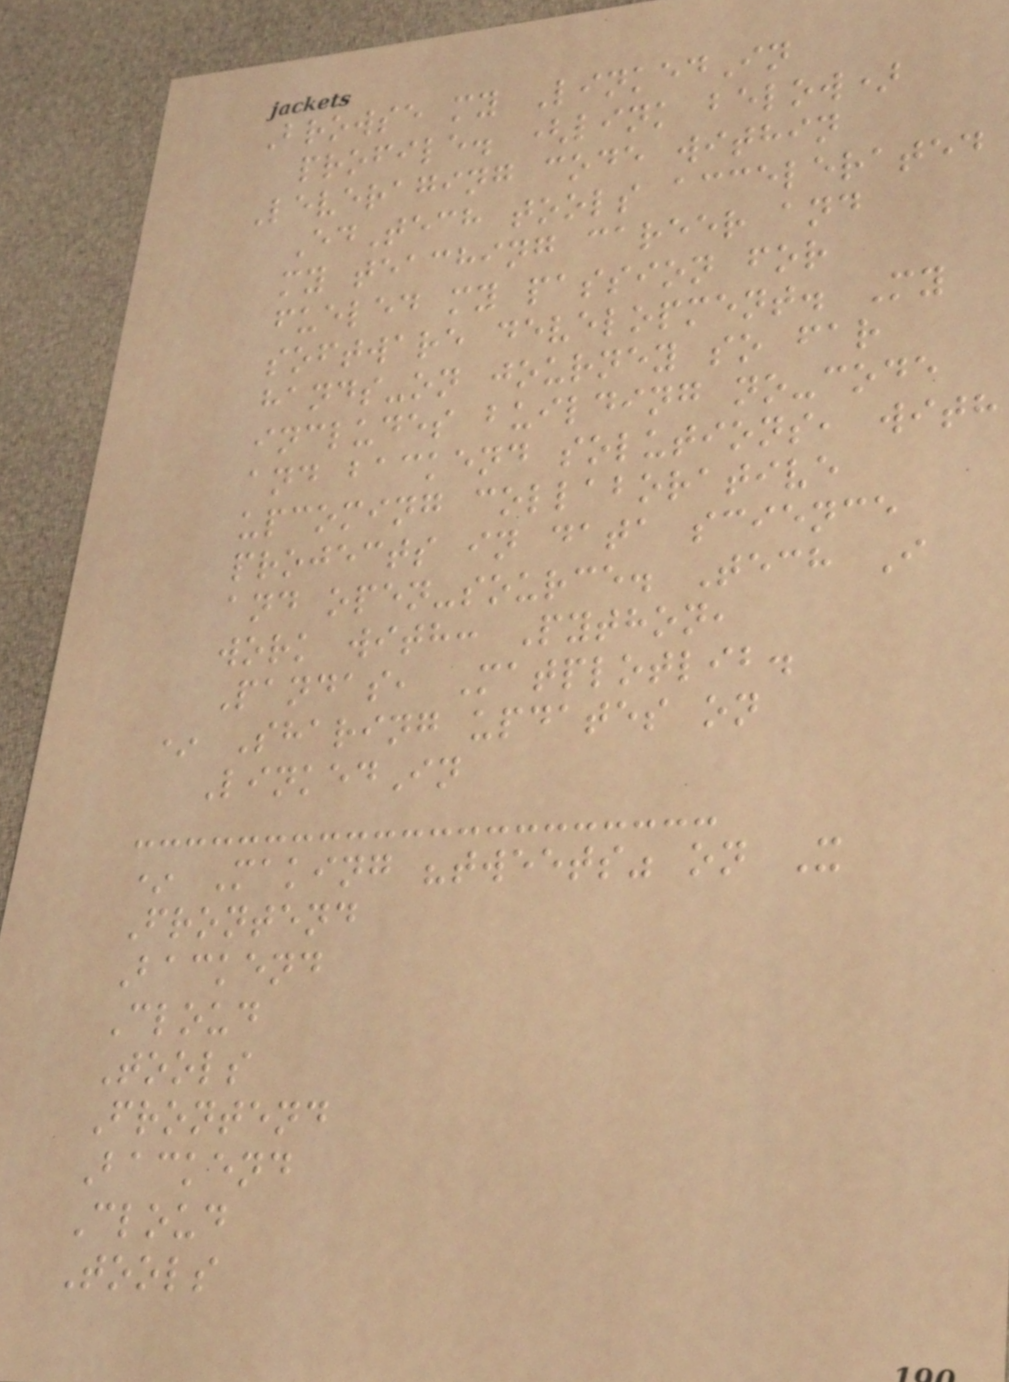Browse my LinkedIn
profile. (link below)
Leveraging code within
EdTech tools accelerated
my teaching career and
fueled my passion for
software development. My
hands-on journey so far
includes building no-code
and backend solutions, with
upcoming collaborative
projects in data science
and open-source. Tech I
work with: Python,
Pandas, Matplotlib.
* Sharing updates on
LinkedIn
* Making "tweets" on X
Frontend
Backend
Cloud
Tools
Frontend
Backend
Cloud
Tools
